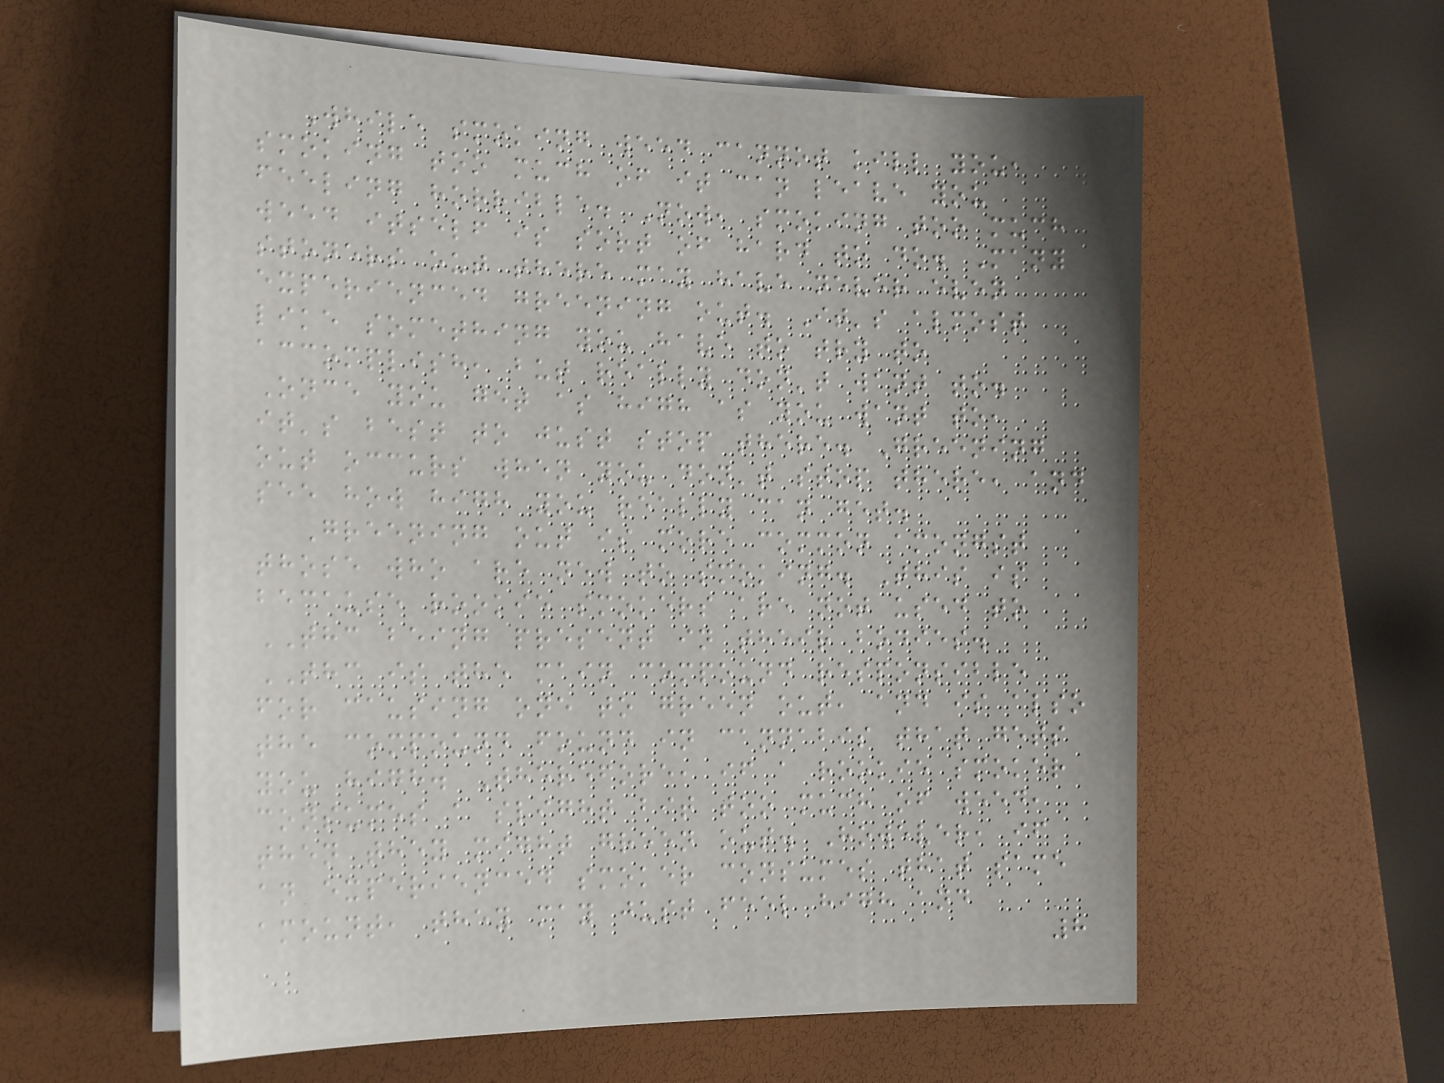While smoking weed cannot kill you,
smoking too much of it can leave you
feeling horrible. Now, smoking too much
weed itself is sort of hard to do. Many
stoners out there may have never even
experienced greening out. It's almost
like something you have to try to
accomplish, but really don't want to.
Once you get as high as you want to,
it's best to just stop there. Greening
out occurs when you don't stop there, and
see how high you really can get.
Greening out is more common amongst
those who are new to smoking. This is
because rookie smokers are not used to
THC being present in their bodies.
THC is the main compound responsible
for causing one to green out, and is also
the compound found in cannabis that gets
you high. Therefore, if a rookie smoker
consumes a slight bit too much of weed,
then they might green out. However, if
an experienced smoker consumes that same
amount, they may just feel high and
8
